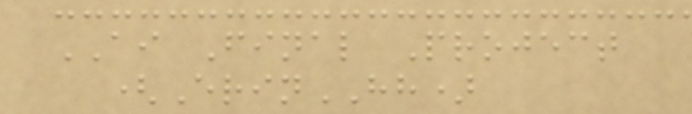AI Final Project
(ErinHH)
